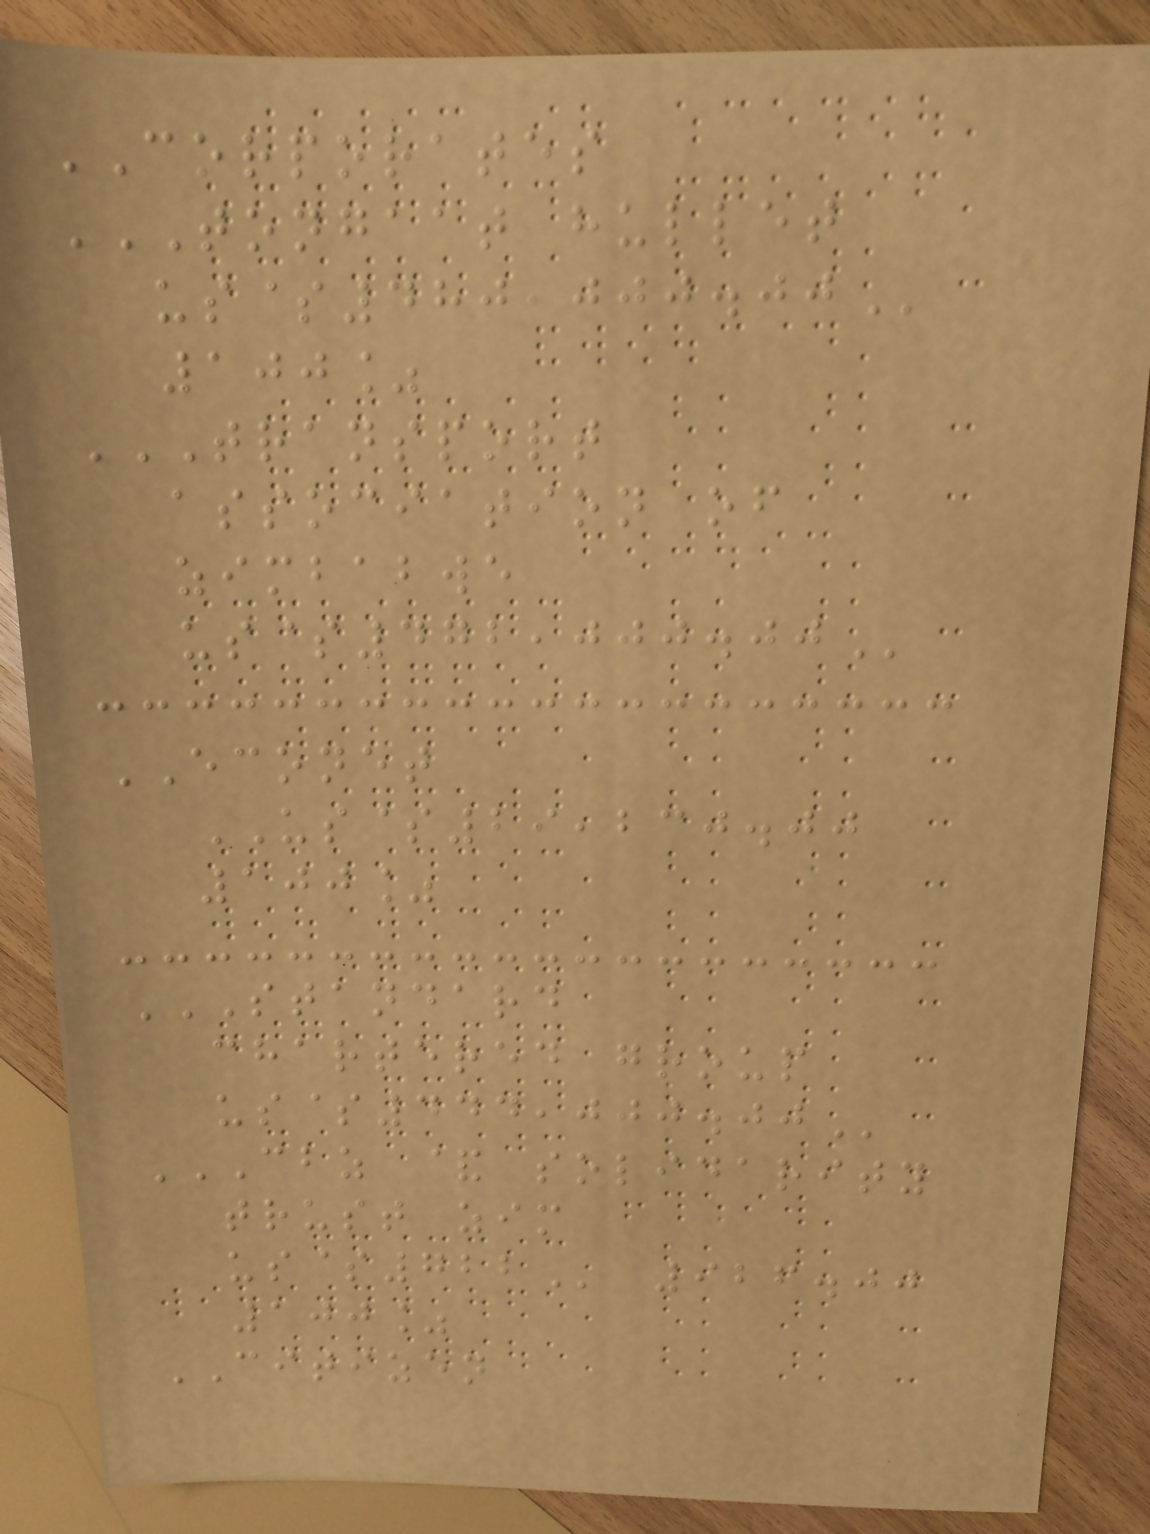CORPORATES
TONGAAT HULLET
US$480,000.00
100%
TRANSPORT
ASSOCIATION OF
ZIMBABWE
US$472,000.00
ECONET
US$29,230.00
100%
STANDARD
CHARTERED GROUP
US$444,000.00
CBZ & SOLIDARITY
TRUST ZIM
US$722 926.00
100%
CITIZEN
